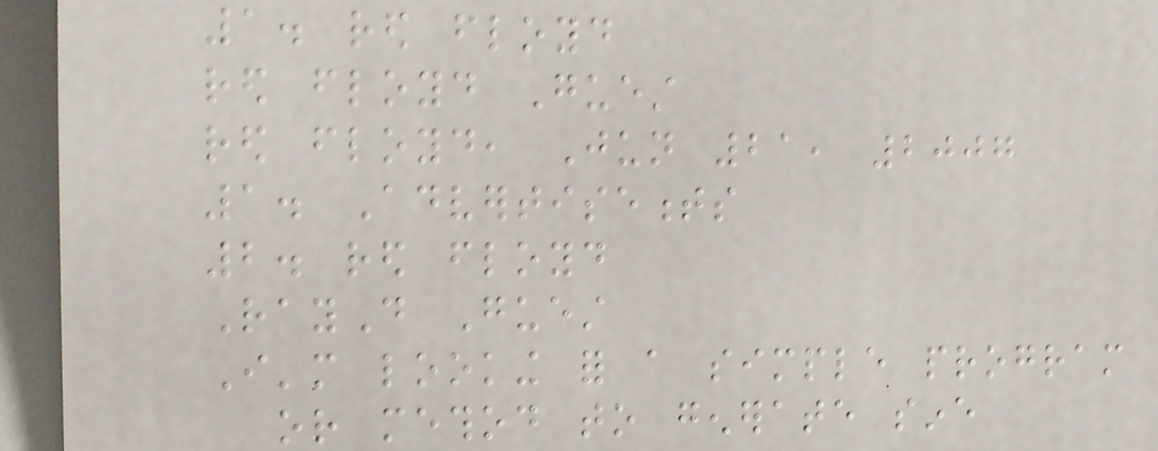1. red floyd
red floyd Guest
red floyd, Jun 21, 2007
1. Advertisements
2. red floyd
RayD Guest
I'm looking for a simple program
or method to generate sine
